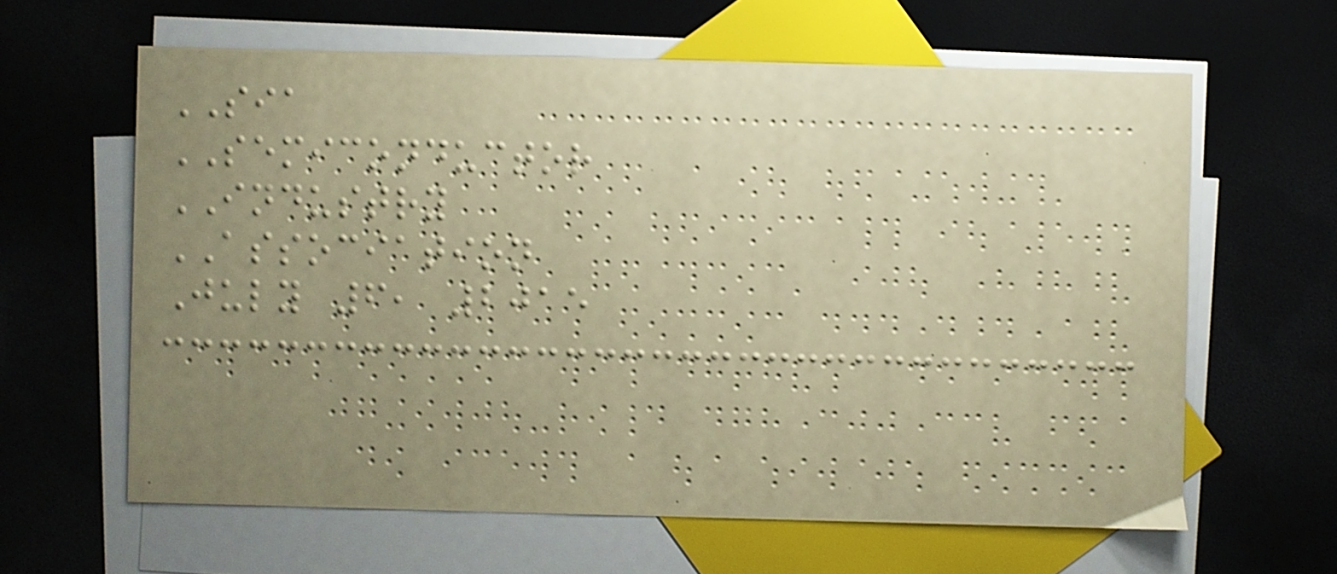SIA
SEMICONDUCTOR
INDUSTRY
ASSOCIATION
July 6, 2015
